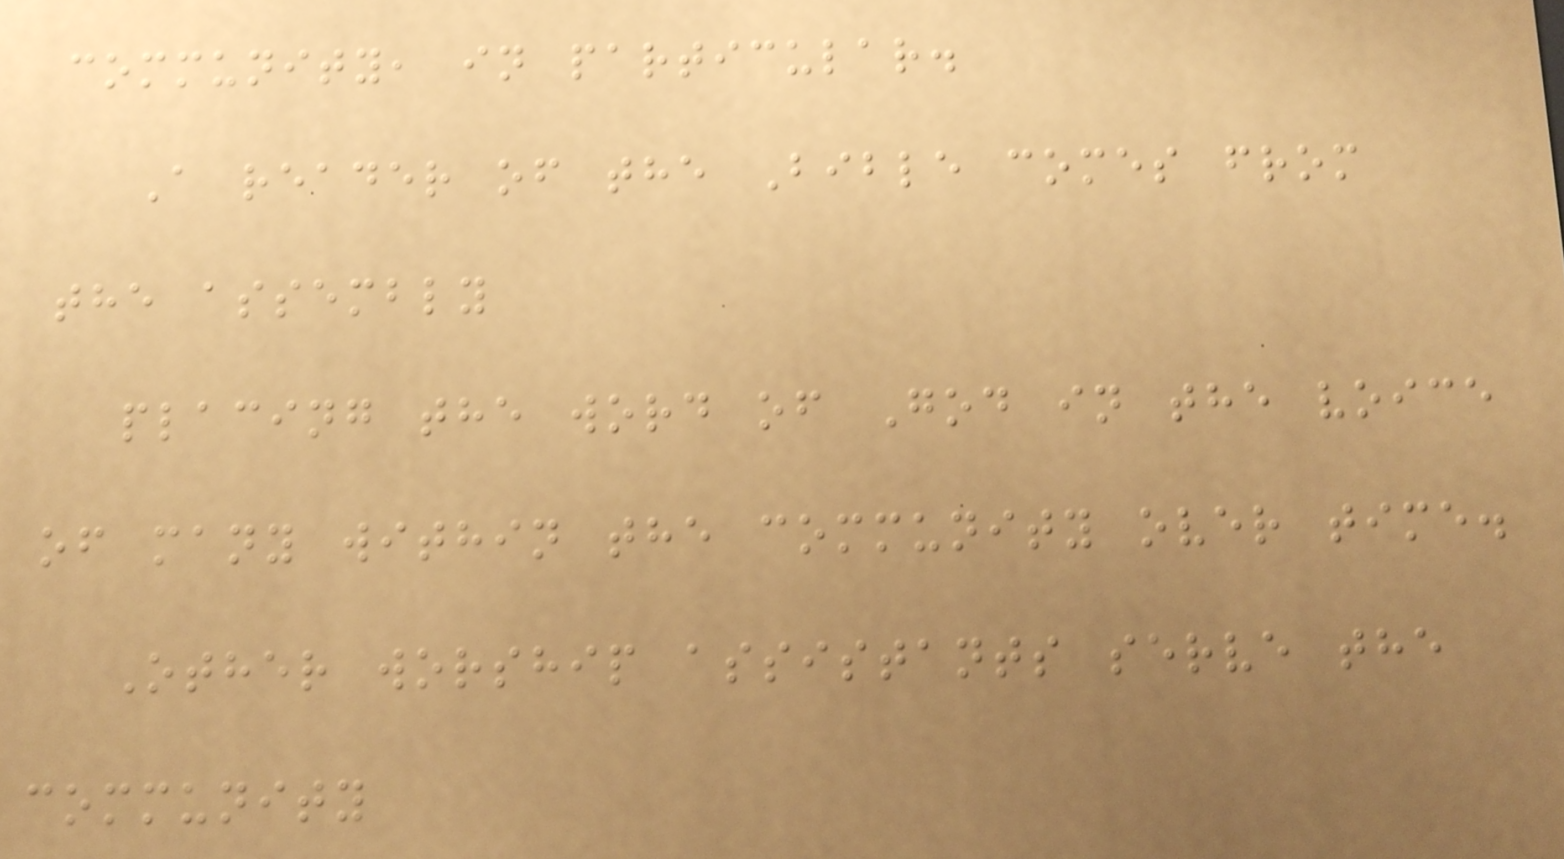community, in particular.
A reader of the Bible comes from
the assembly
placing the word of God in the voice
of many within the community over time.
Other worship assistants serve the
community
